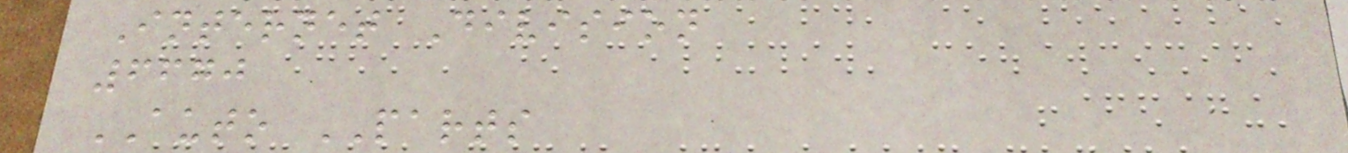Internet Division
6670
AUTO PARTS
